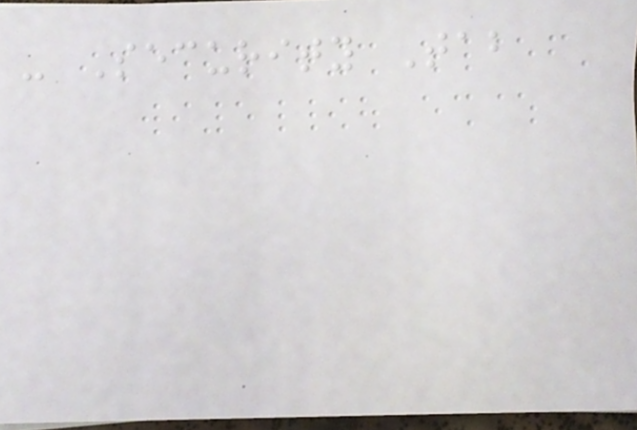- Security Tab
